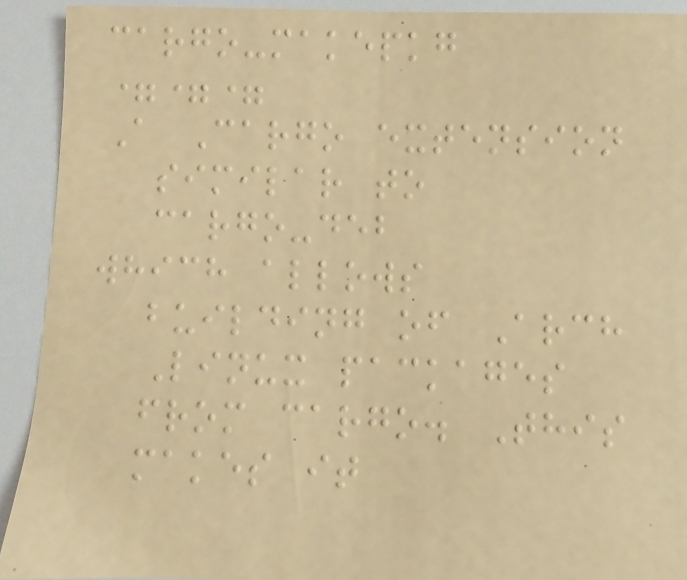cargo-makepkg
===
A Cargo extension
similar to
cargo-deb
which allows
building of Arch
Linux packages
from cargo. This
makes it
